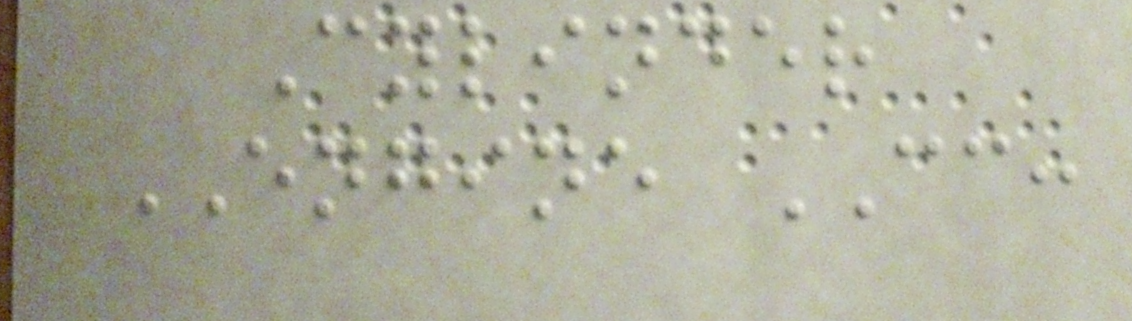Cylinder
ENGINE CC:
